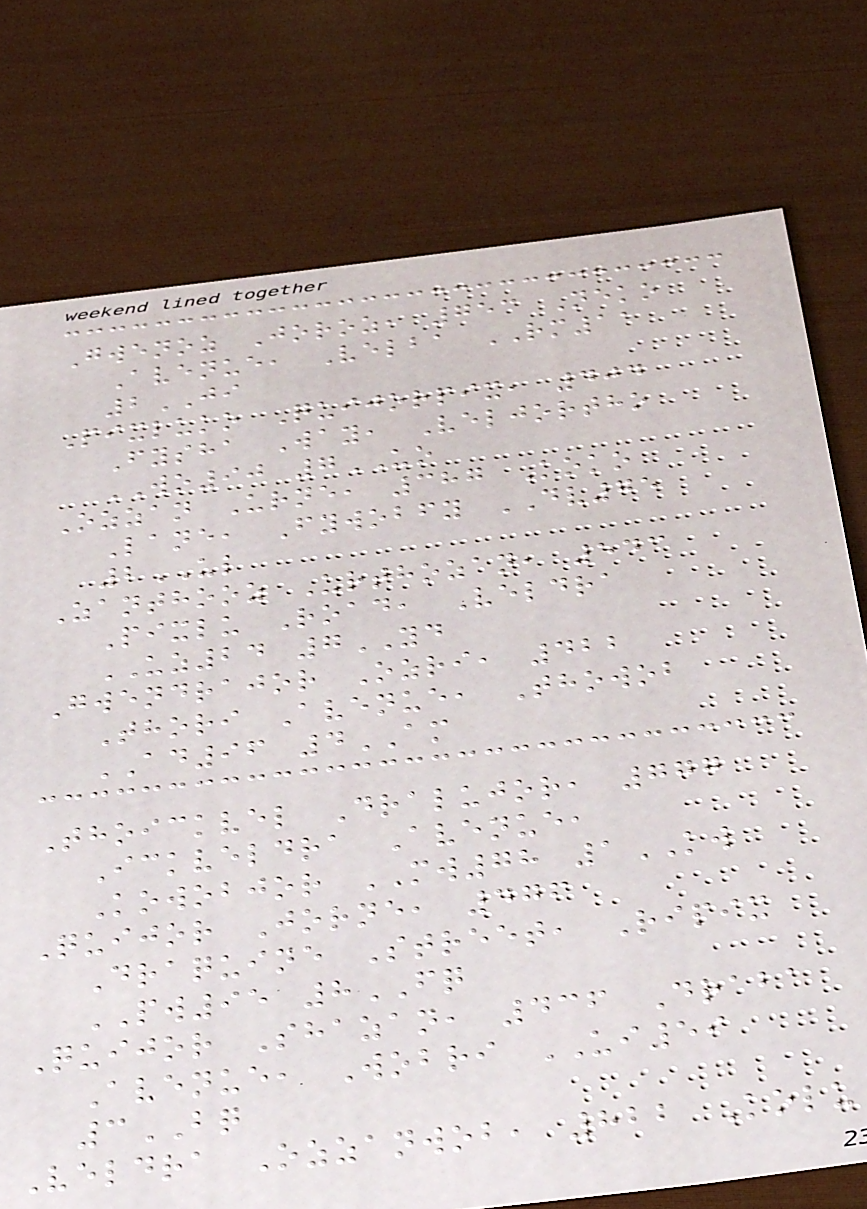Gwenoz Joroz, 753 Neko
Avenue, Velba RM11
2JI
Pixluko Quijorpix, 404
Fysha Way, Veljortho
WO90 7UO
Ozzan Urne, 387 Koko
Lane, Fywobfy DV75
2UL
Zanthooz Urthozan, 543
Pixlu Road, Veldra
UZ24 7YD
Gwendrajor Ozri, 422
Thori Avenue, Thowob
AD96 4AM
Thoickvel Dralujor, 777
Ickveldra Avenue,
Kowobjor MW78 1KW
Quijor Jorne, 476
Draquine Street, Ripix
PW95 8FQ
Quijor Shazan, 436 Draba
Avenue, Wobri UI59
3BQ
Veldra Ozzanwob, 822 Kolu
